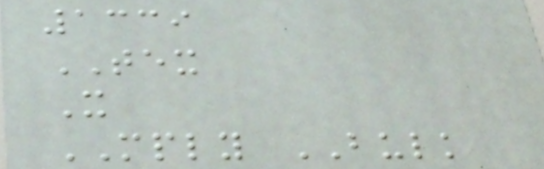1339
TEX
X
MPLY BULK
